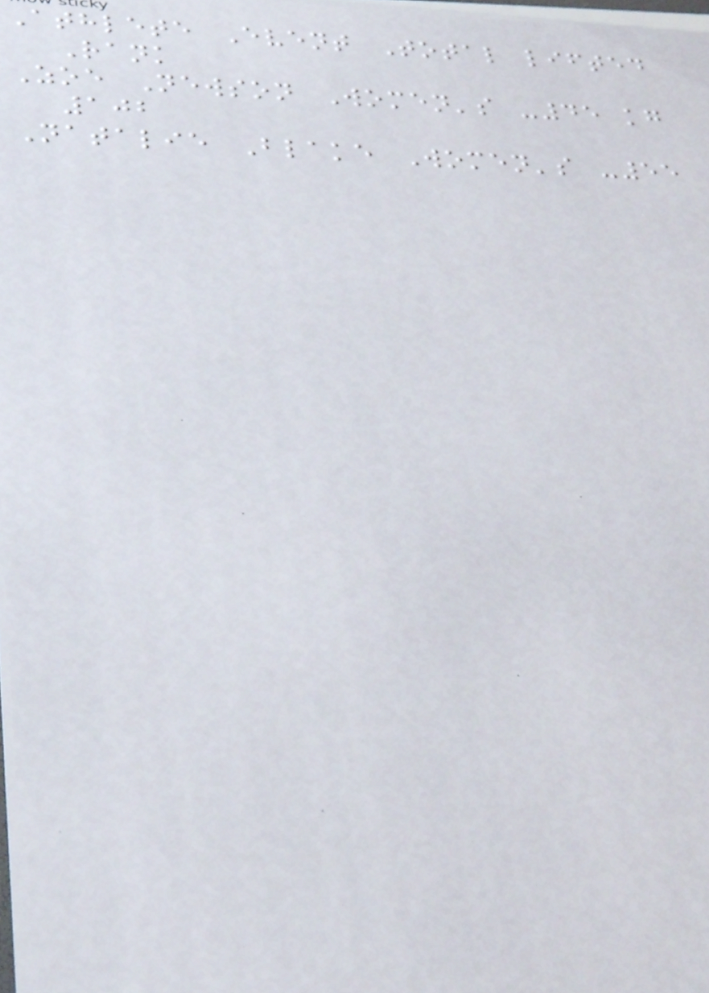Athlete Event Total lifted
Rank
Zoe Newson Women's -45 kg
102
Natalie Blake Women's -55
